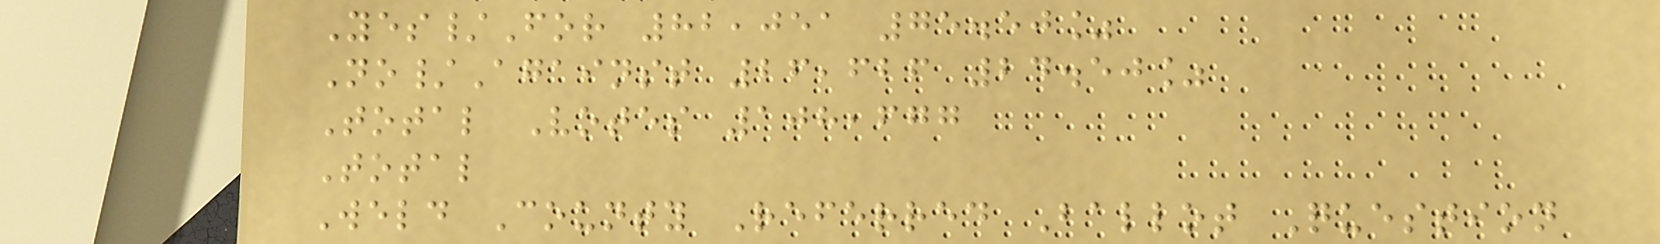Yes/For 82,051 75.50%
No/Against 26,626 24.50%
Total Votes 108,677
Total
Weld County Referred Ballot Question
